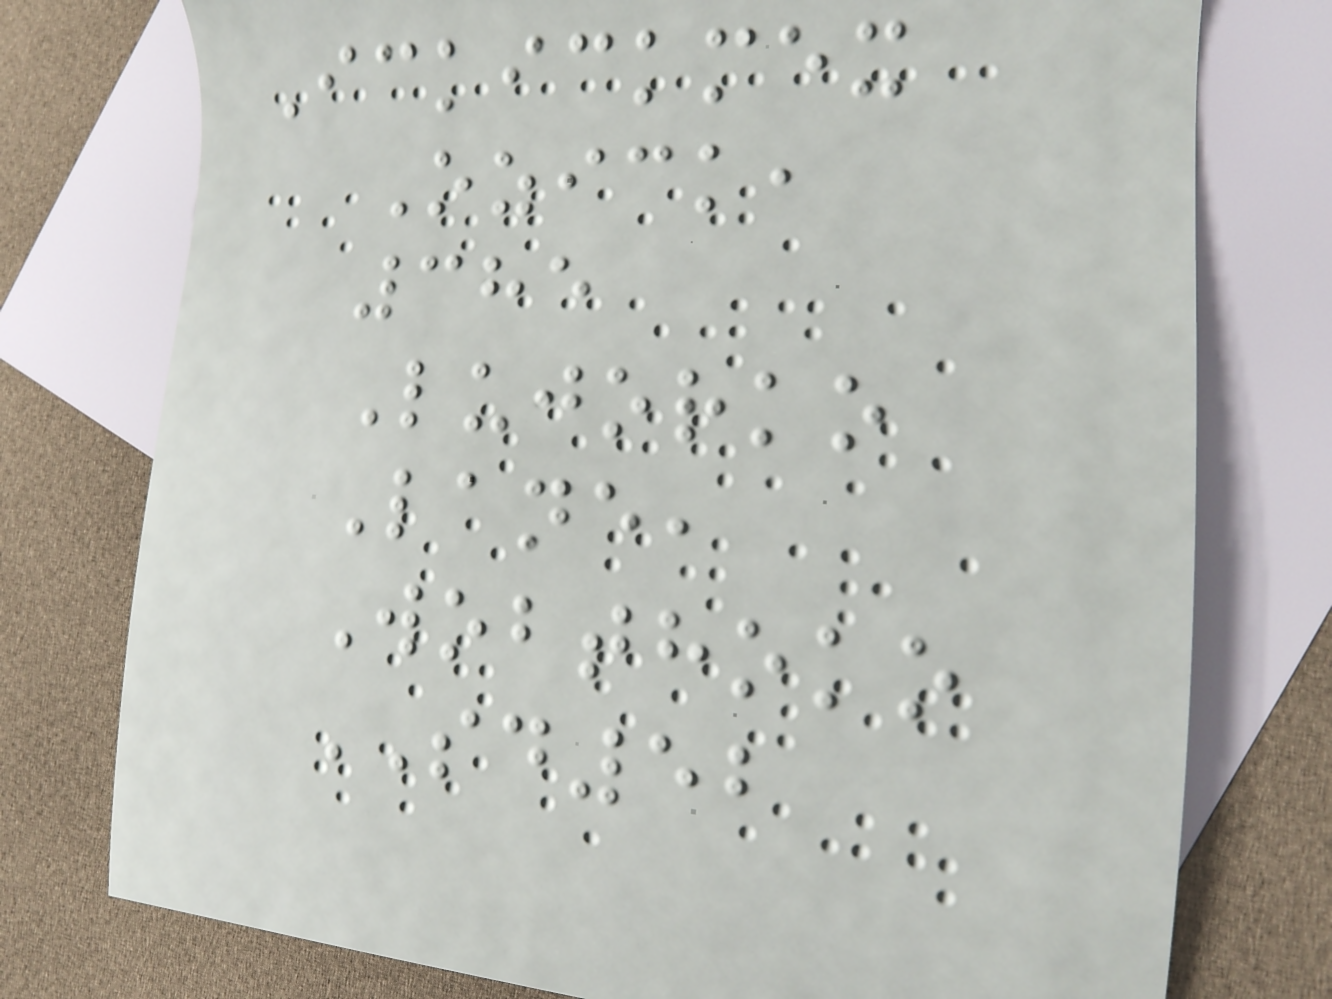Ickickmex
Ozick,
385
Lujorko
Lane,
Wobthoko
SD52
